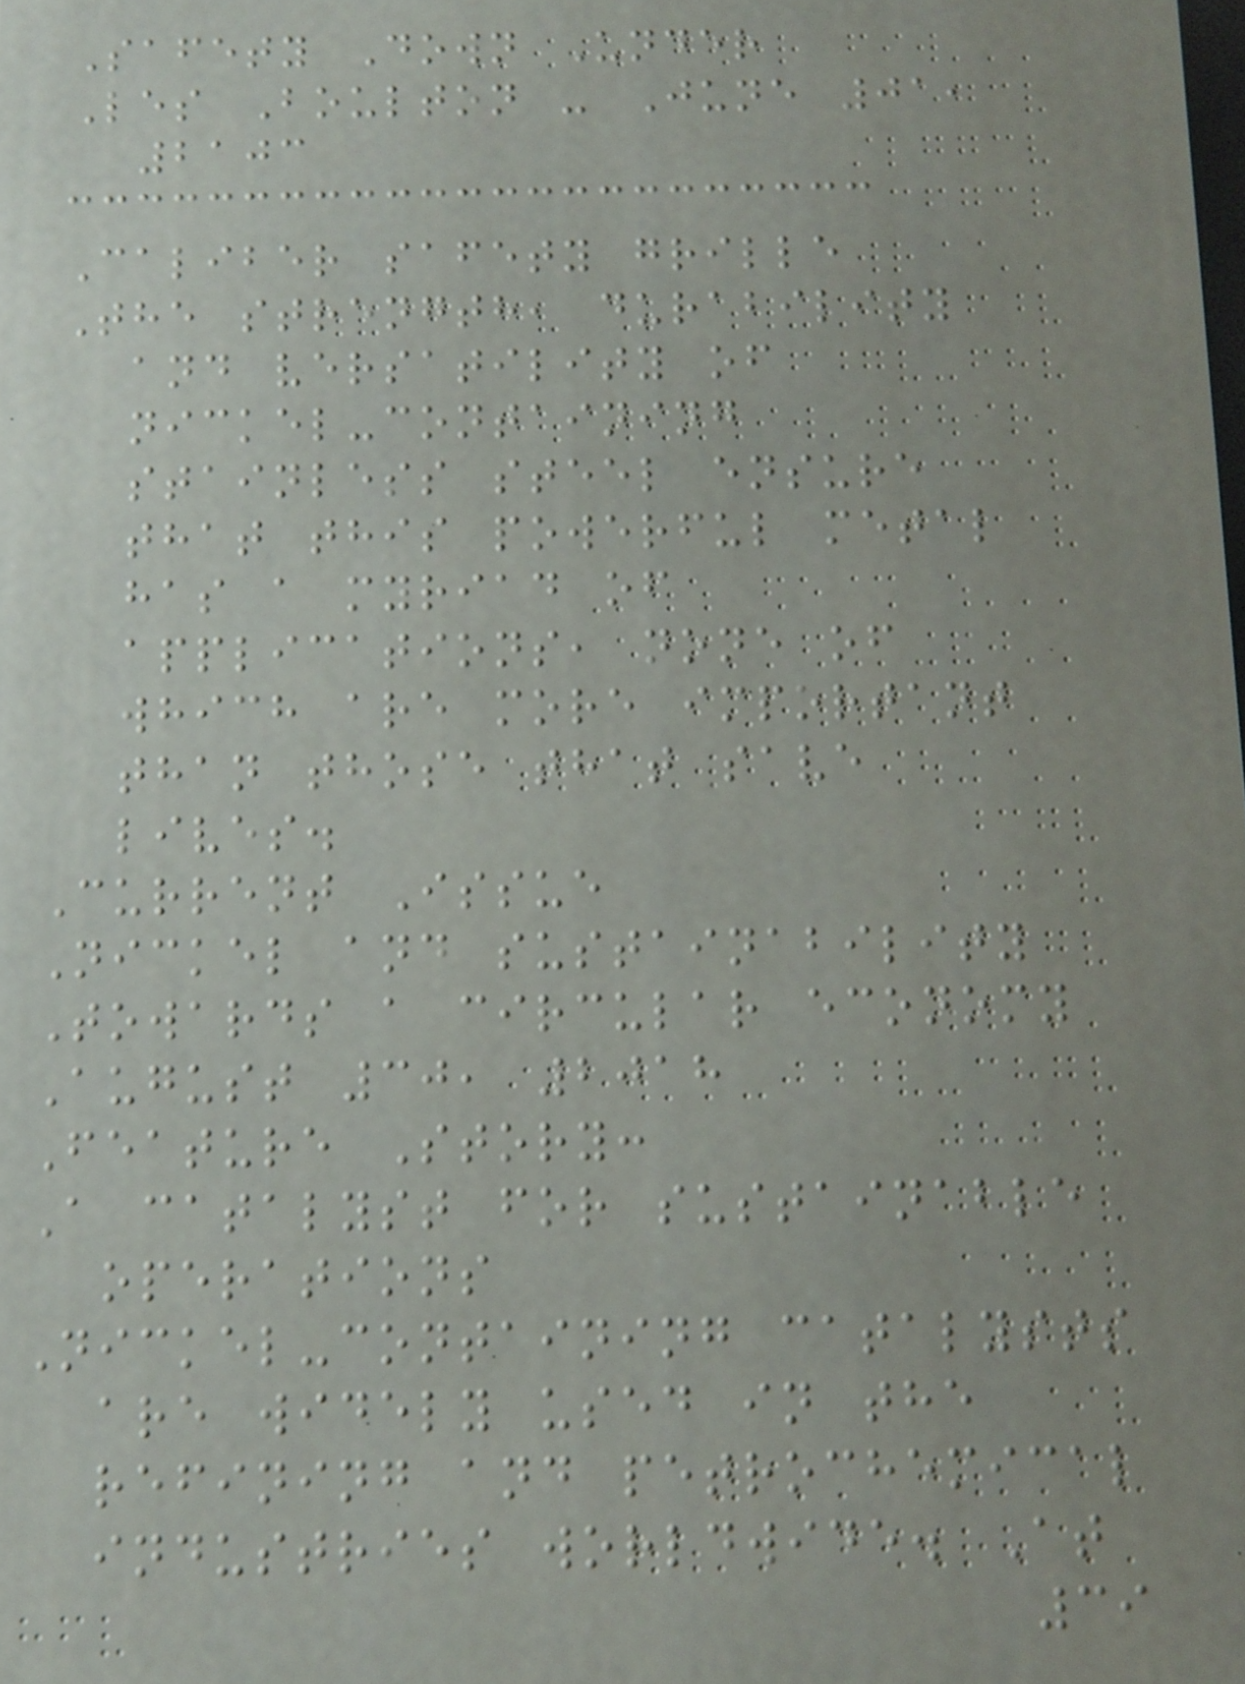Safety Down Under
Les Boulton - June 01,
2103
Caliber safety grille
The strength, durability
and versatility of
nickel-containing
stainless steel ensure
that this powerful metal
has a myriad of
applications, none of
which are more important
than those that save
lives.
Current Issue
Nickel and sustainability
Towards a circular economy
August 30, 2018
Feature Story:
A catalyst for sustainable
operations
Nickel-containing catalysts
are widely used in the
refining and petrochemical
industries worldwide. At
39
